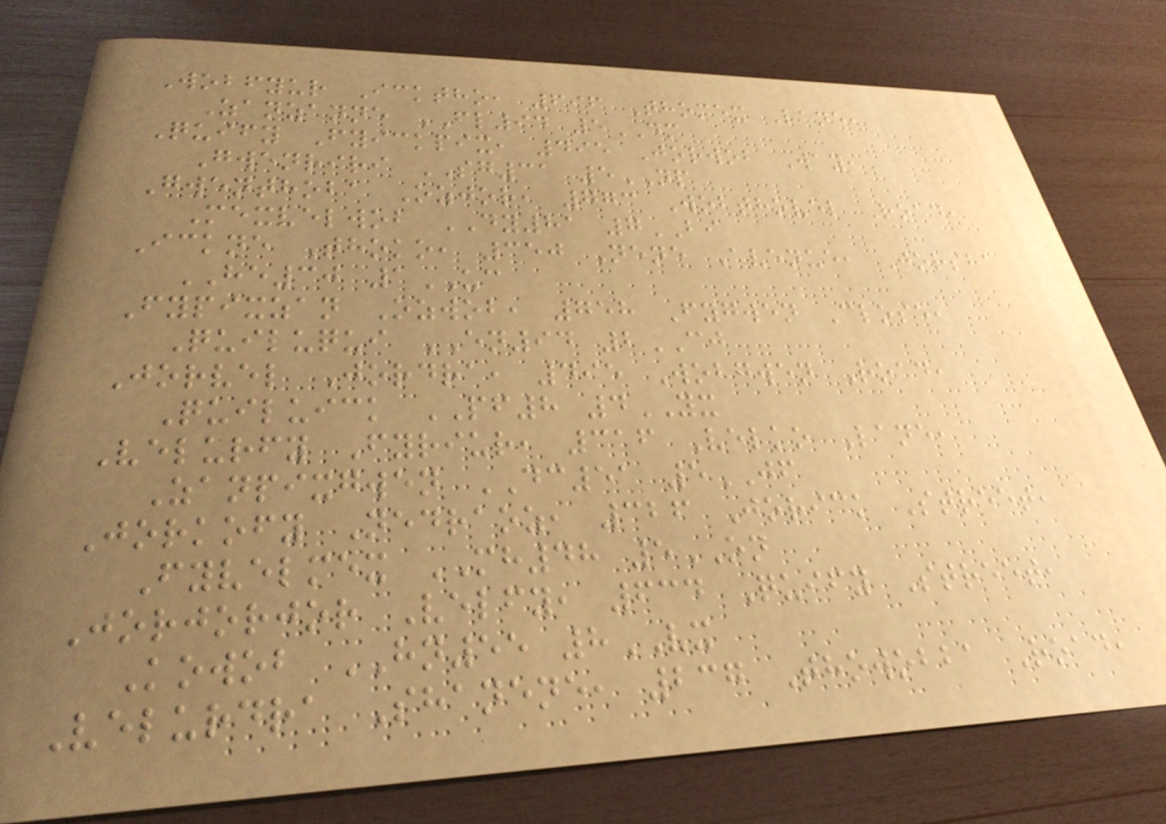Wobfyur Icktho, 696 Thomex Lane,
Zanzanne FL94 5DM
Quify Fyickpix, 495 Jorwob Way,
Gwenriri SG31 5NP
Gwenthoba Ozjor, 773 Wobthovel Road,
Mexvelwob DY81 7BI
Ickne Thoko, 350 Nene Avenue, Jorsha
HE30 1UC
Fypixzan Ozwob, 758 Fygwen Close,
Quiluqui EN94 2CJ
Jorvel Jordra, 495 Wobgwen Road,
Quiluick PF8 4YX
Velurfy Fyriur, 316 Velko Lane,
Zanpixgwen DC51 5JF
Jorkofy Nedraoz, 326 Jorick Street,
Fyvelmex MH48 5ON
Jorjorjor Velfy, 634 Quify Street,
Kowob HN55 8VX
Velurdra Shanene, 237 Thowobba Road,
